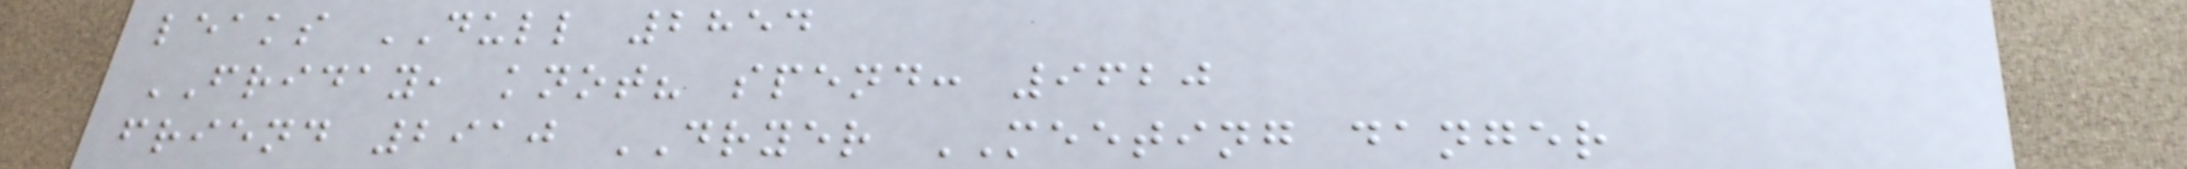leaks DULL 2854
FRIDAY, knot? spend: 9620
friend 2910 DRYER MEETING danger
